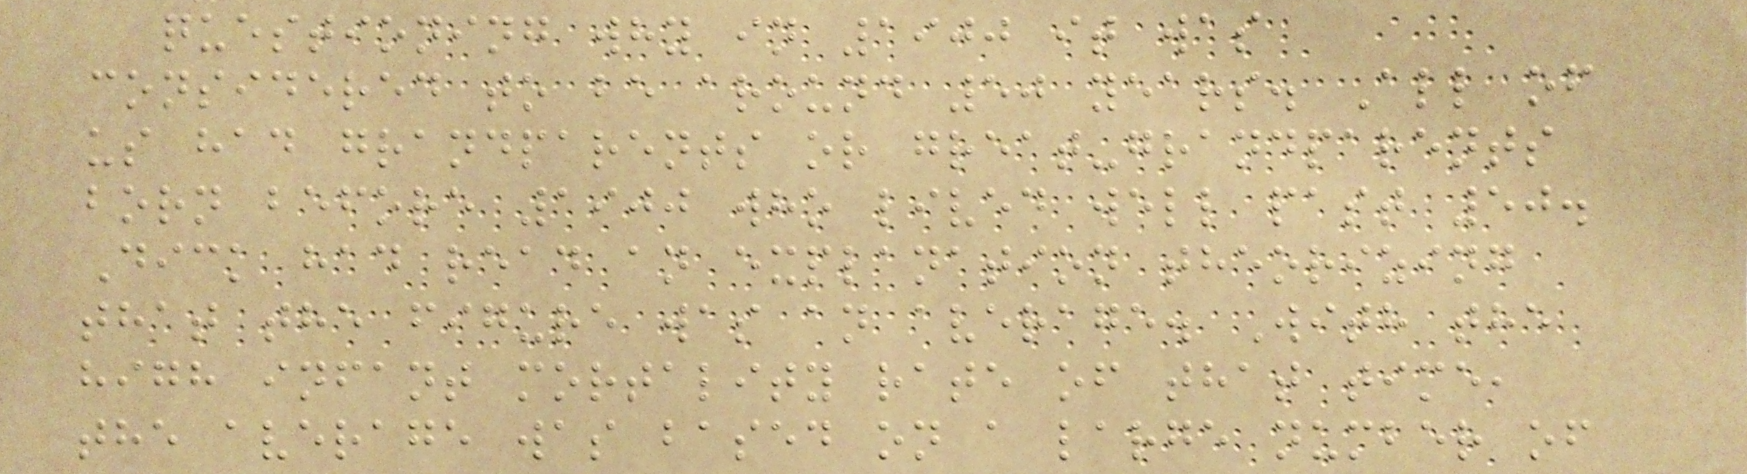questioning why in 1900 it was
considered to be around 50 years. All of
us had grandparents or great-grandparents
born before 1900 who lived well past 50.
Dick had read an explanation theorizing
that the figure was an average. With the
high infant mortality rate of that time,
the average was based on a large number of
